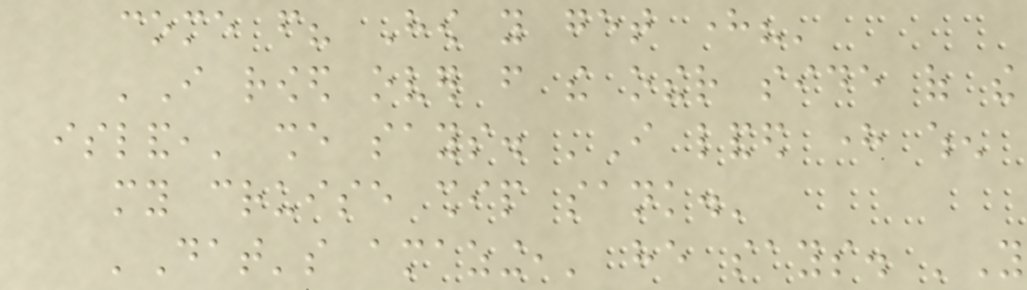come from? How you get here?'
'I rowed over from the other side of the
island,' she says. 'I landed here when
my cruise ship sank.'
'Dat's amazing,' he says. 'You
